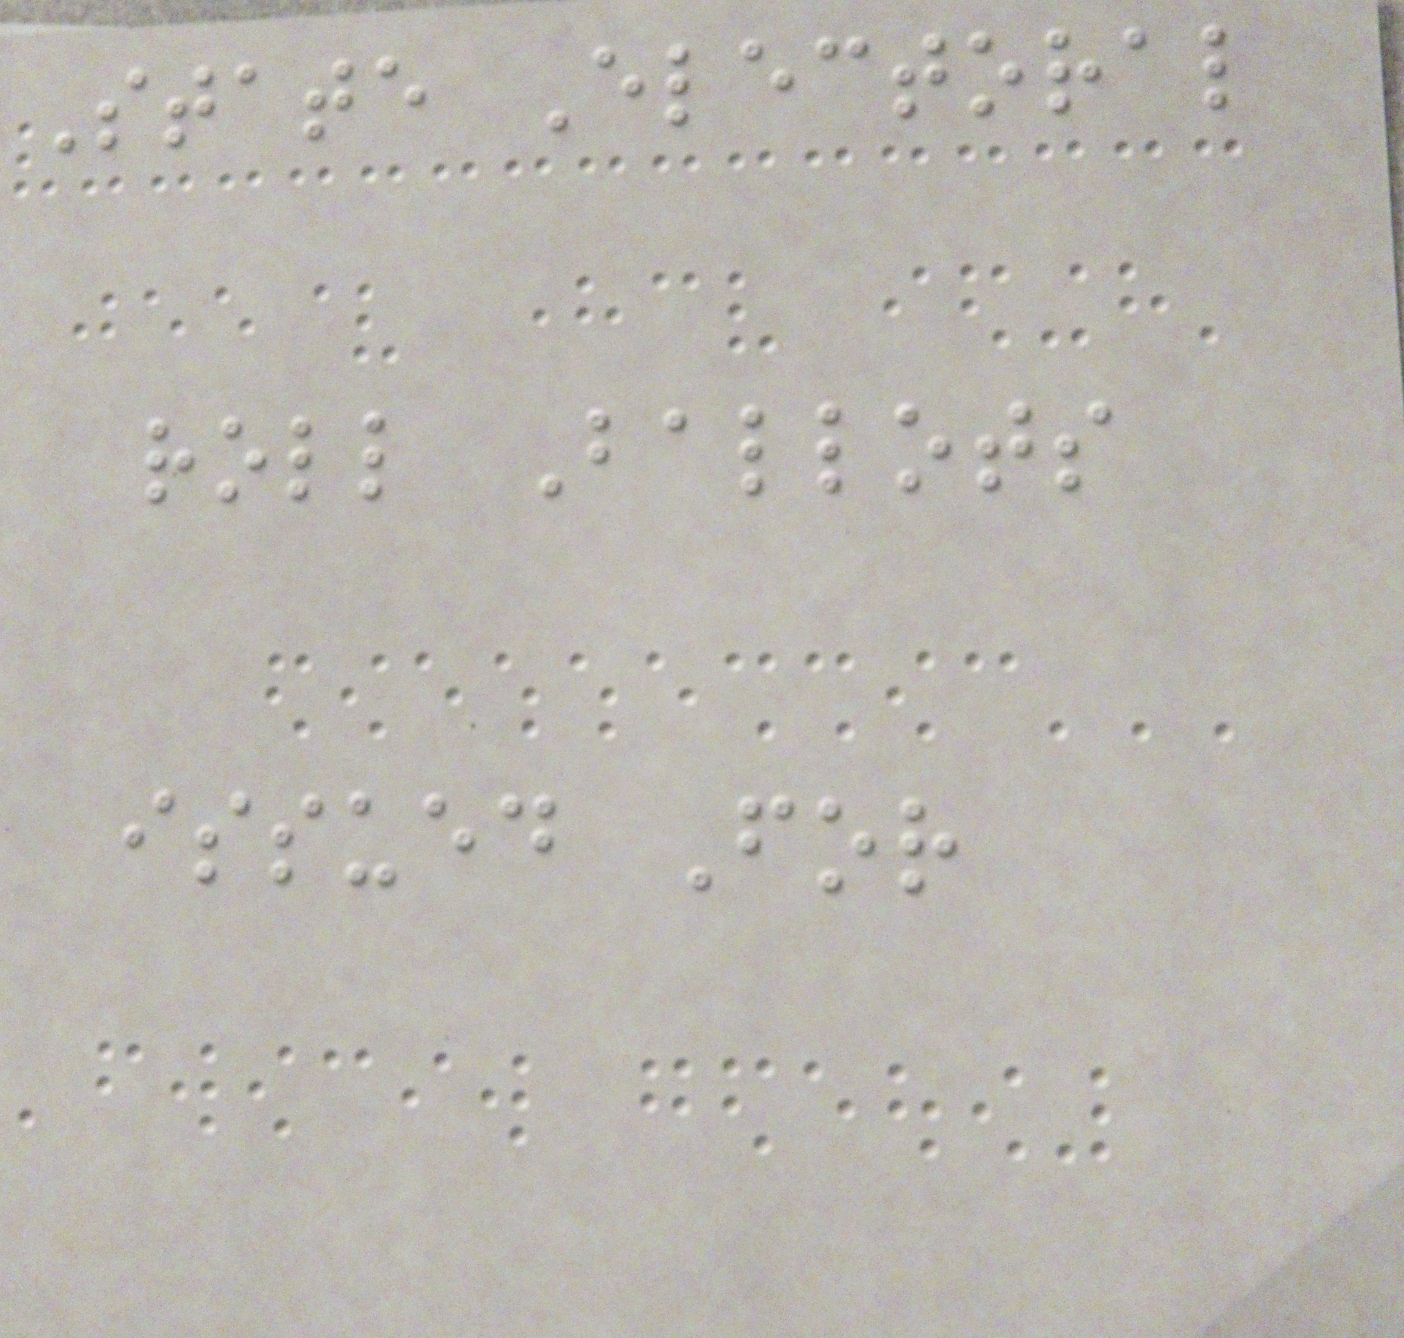State Electoral
roll Ballots
issued For
